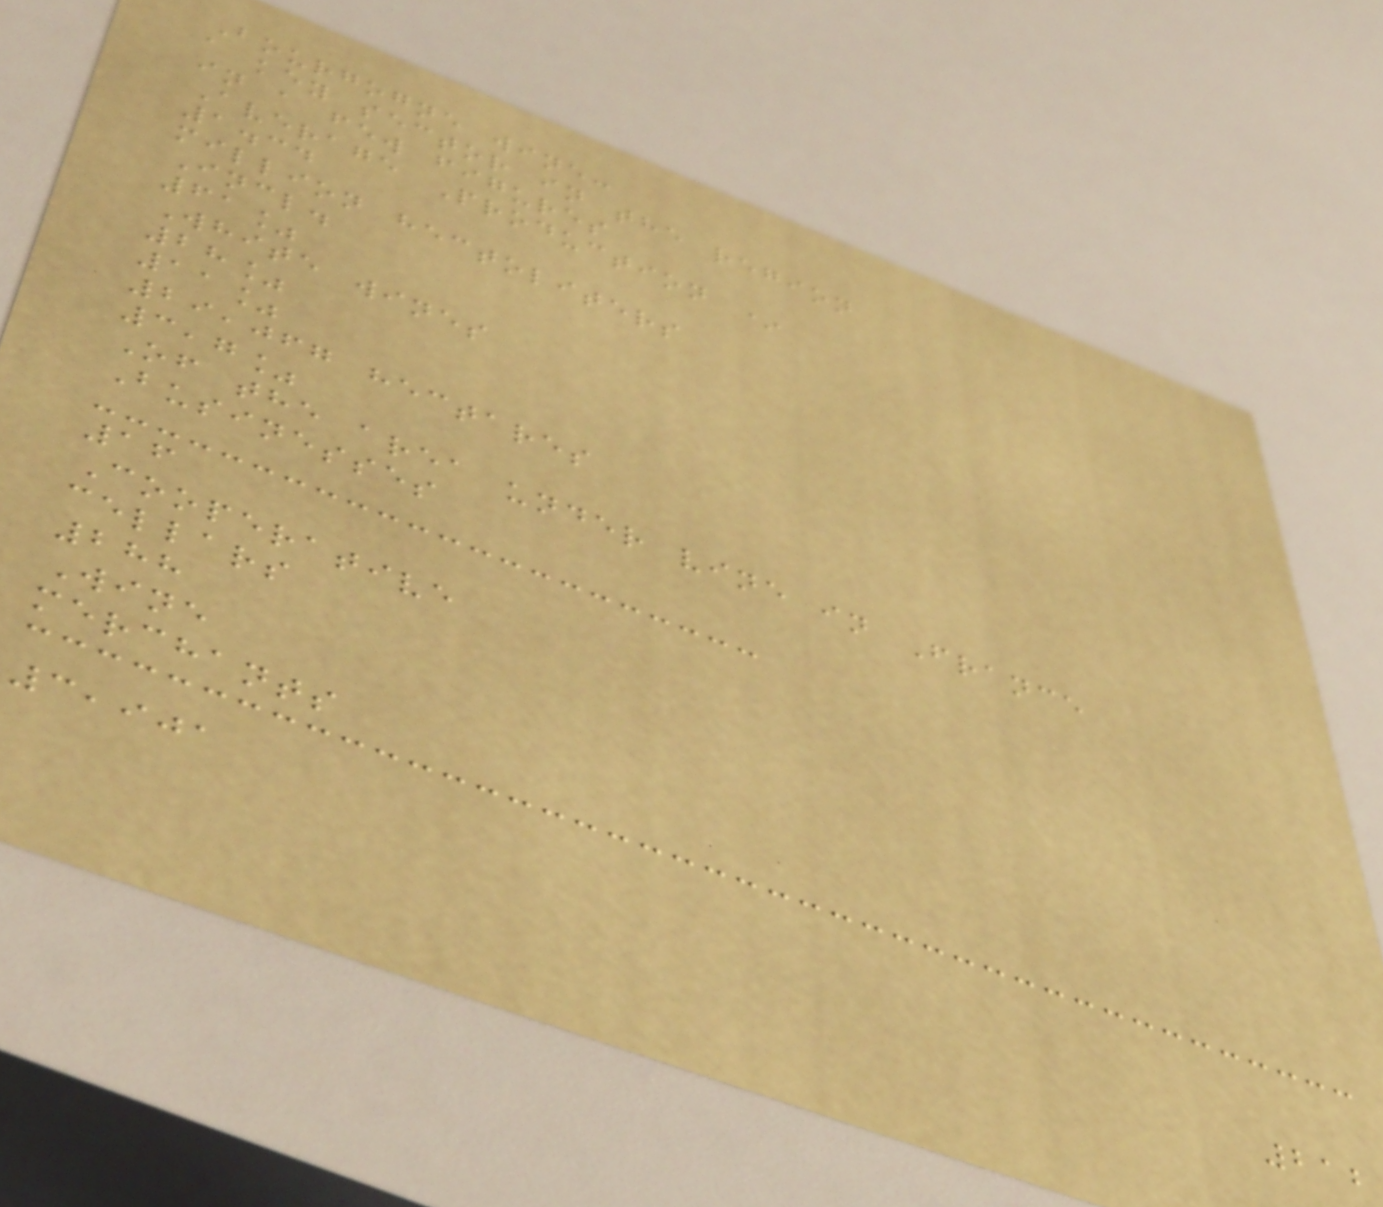Bourgogne wine:
a key sector in the region
in a few figures
Average Production *
1.34
million hectoliters
Incl.
61%
White wines
28%
11%
29,067 hectares
3,7%
Of the area under vine in France
Businesses
16
Cooperative
cellars
288
Wine
merchants
3,901
212
